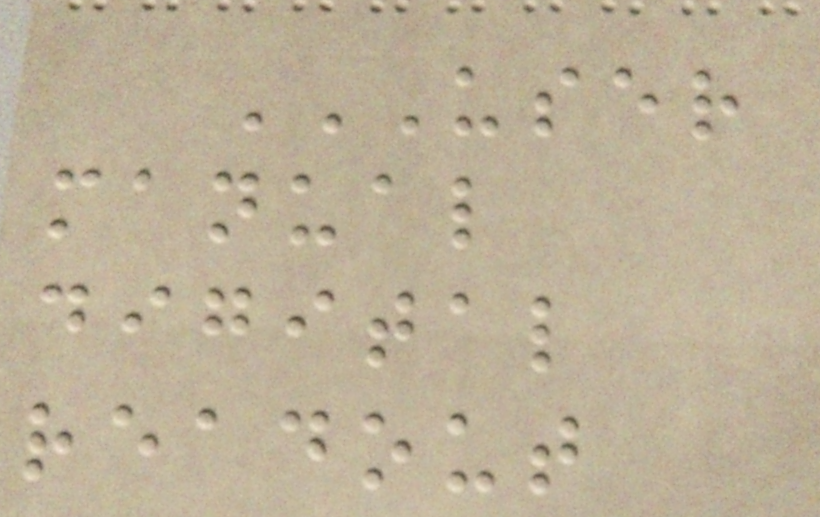USER
MANUAL
DIGITAL
READOUT
